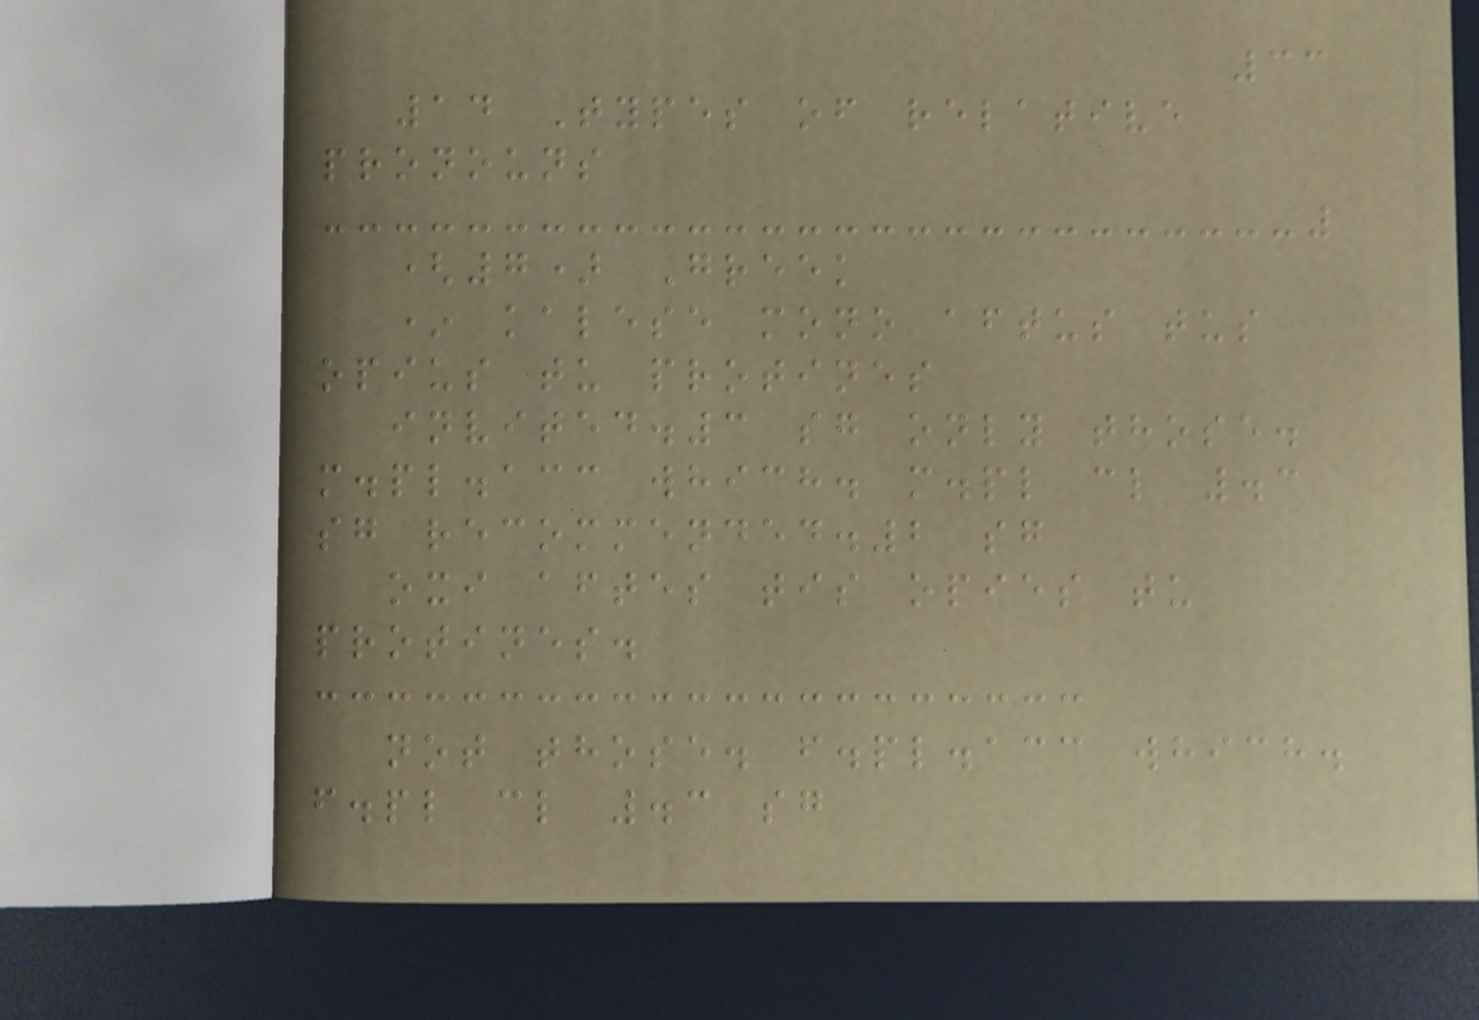33
14 Types of relative
pronouns
(7) Greek
* kalese mono aftus tus
opius tu protines
invited.3 sg only those.
m.pl.acc which. m.pl cl .3
sg recommended.2 sg
oxi aftes tis opies tu
protines.
not those. f.pl.acc which.
f.pl cl .3 sg
